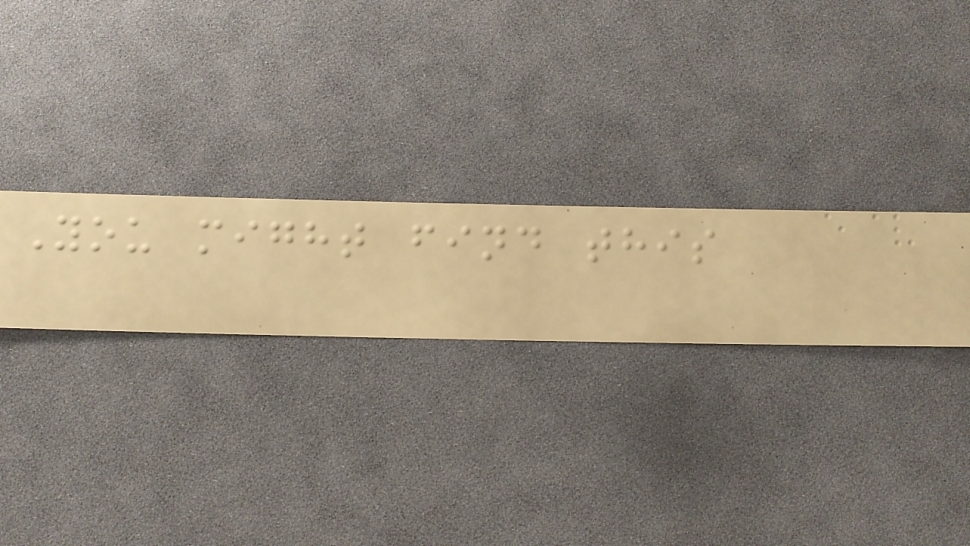You might find this
